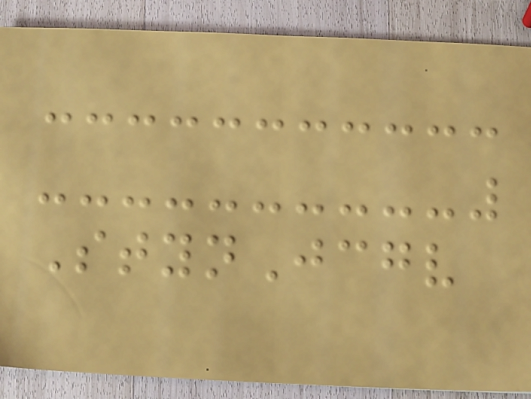StynJcgv
